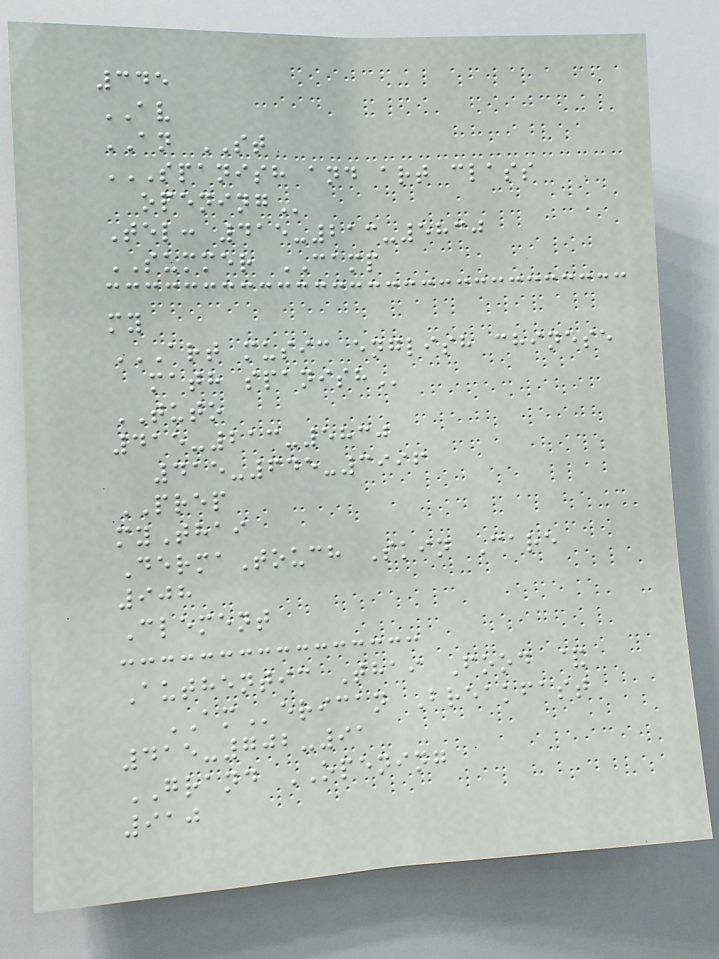345
AV
AN ST
SPANISH AND ART CLASS
OPENING
Tel: 415-213-5830
SUMMER CAMP
my
ART MUSIC ENGLISH CHINESE
MATH SPANISH
TUTO
415-213-5830
415-645-3996
PREP
myThai
DermaTouch Skin Care
908
Clement
Authentic Thai Food &
AMerican Breakfast
415-702-91
GRAND OPENING
910
